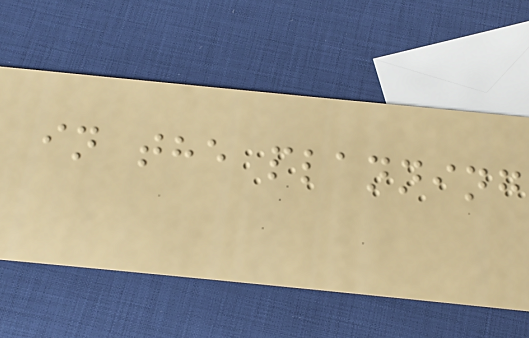in the planning
